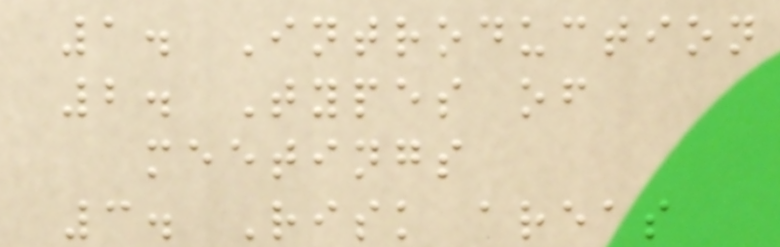1. Introduction
2. Types of
meetings
3. Risk areas
